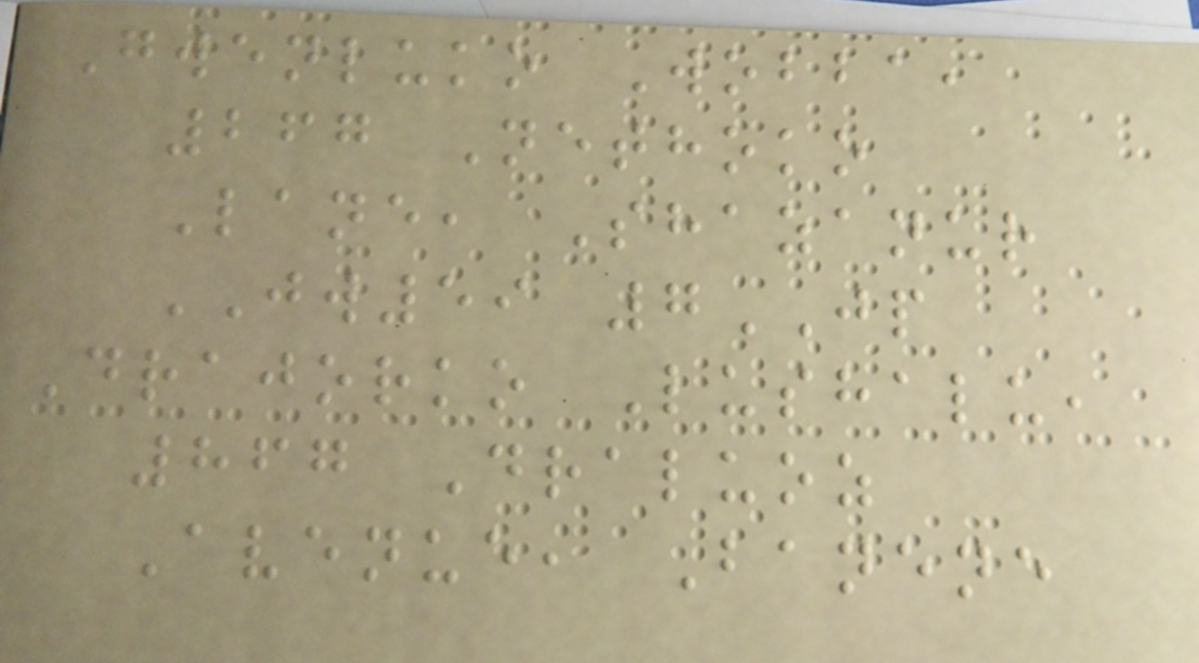Gwenluko Wobba,
267 Nethoko
Lane, Shazanur
JW59 7JP
Drajorko Lushalu,
867 Draluoz
Avenue, Banene
